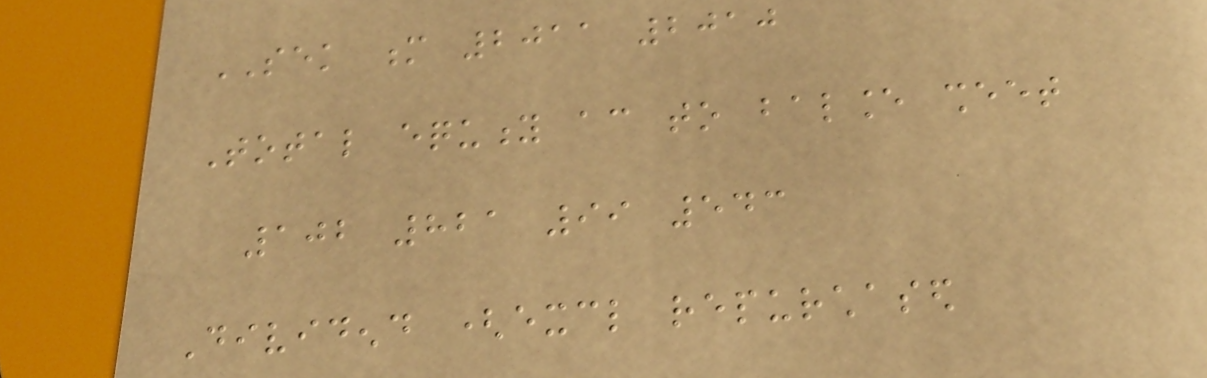SEK m 2011 2010
Total equity according to balance sheet
102 821 99 543
Dividend (excl repurchased
